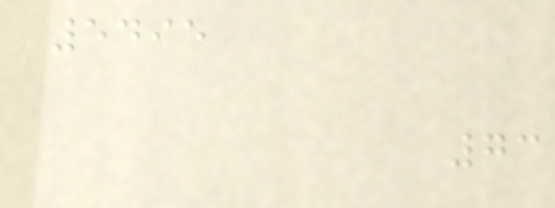5495
73
